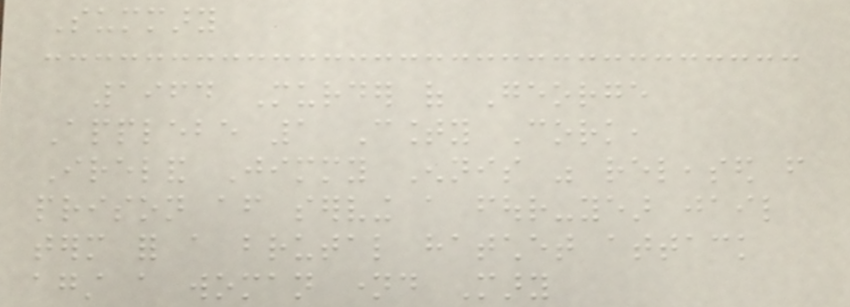Summary
1964 Murder of George
Applebe 1 County Cork,
Ireland Jimmy Ennis was released from
prison after serving a four-year jail
term for a brutal hatchet attack
against a woman named Mary
